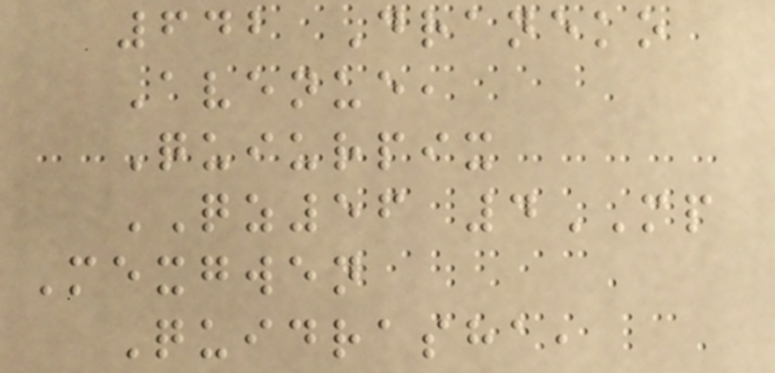642 Draneko
Avenue,
Quiurpix
QZ56 4MP
Mexgwen
Quidrasha,
